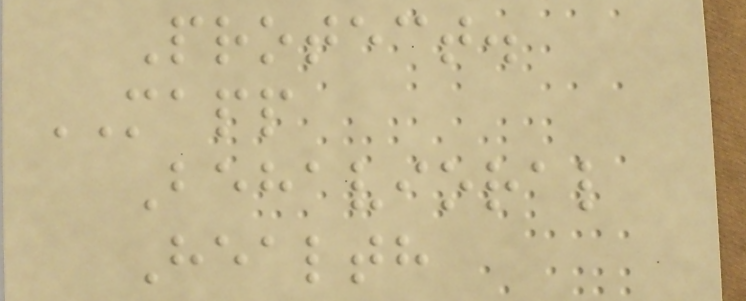Protect.
MAPP
Behavioral
Health
